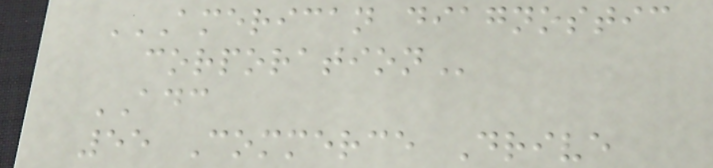AMERICAN DIAGNOSTIC
CORPORATION
ADC
55 Commerce Drive
